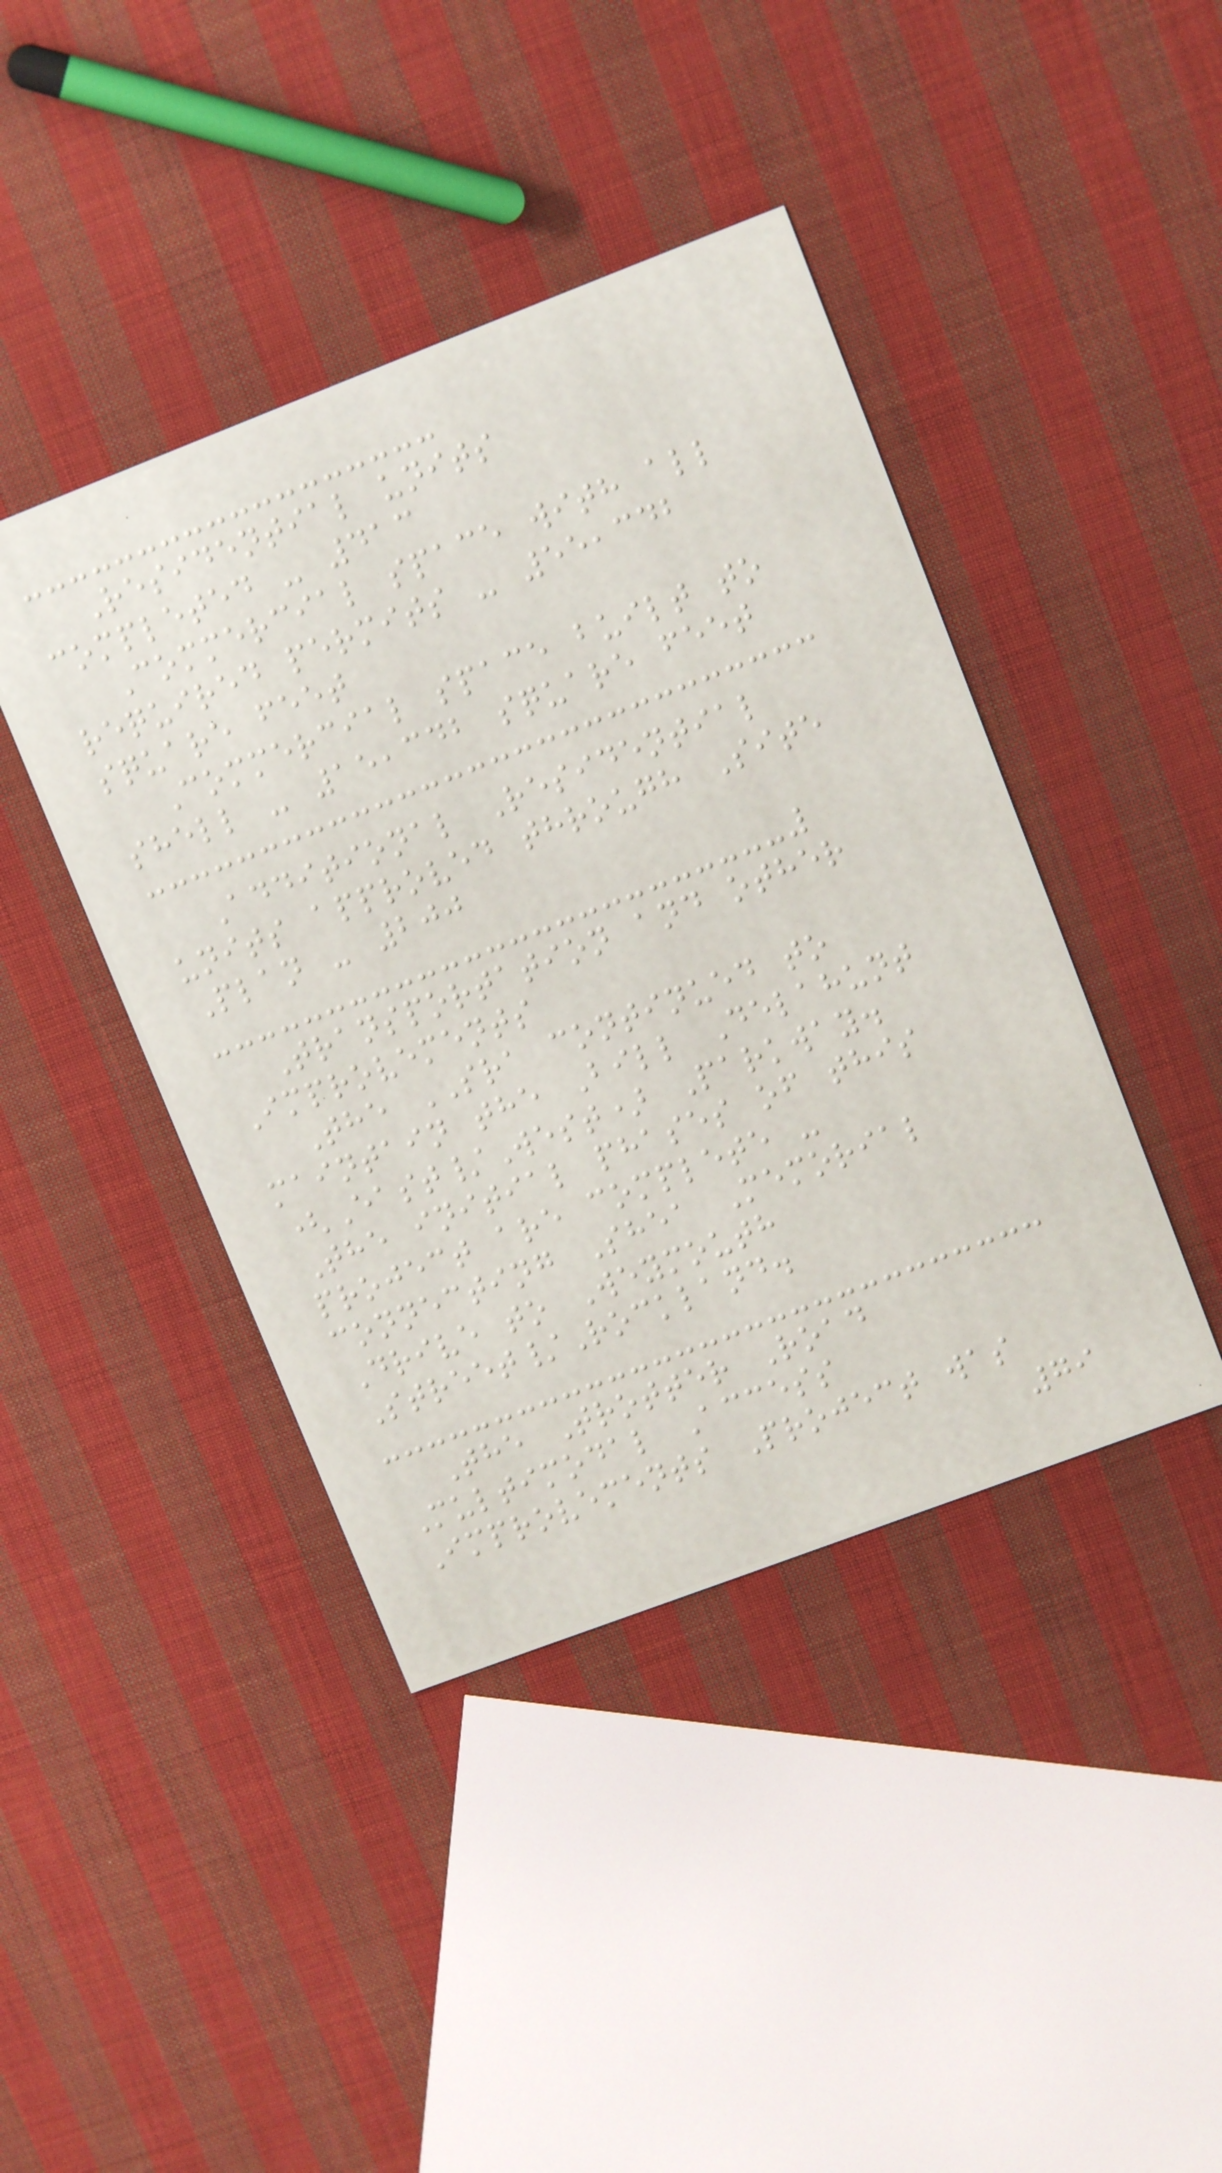Residential units
completed - 413
Commercial space with all
required permits - 55,342
square feet
Commercial space built to
shell - 15,342 square feet
Additional Residential
units approved through Site
Plan - 200
Transportation and other
Improvements
The SRA continued to
maintain the Bill Delahunt
(East/West) Parkway.
The initial phases of this
project are complete -
connecting Shea Memorial
Drive to Weymouth
Street/Rockland.
The Trotter Road
Multimodal Access
Improvements Project was
79
